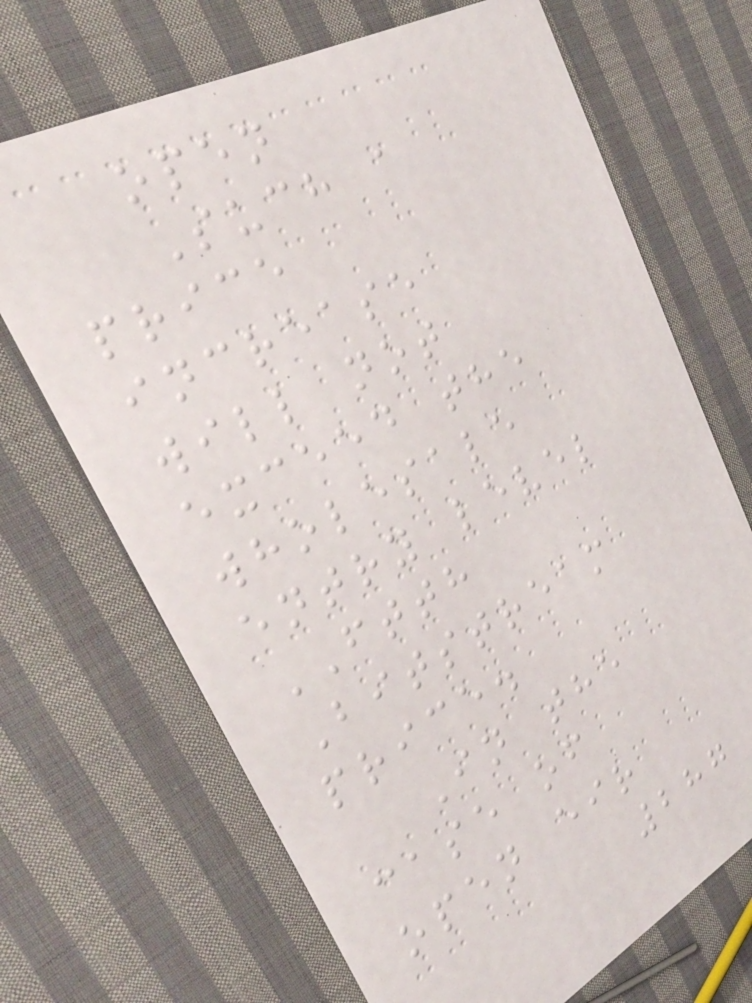open
Such a
price
increase
will not
exceed the
wholesale
entry level
FTTH
Bitstream
price.
In the
case of
open eir
287
